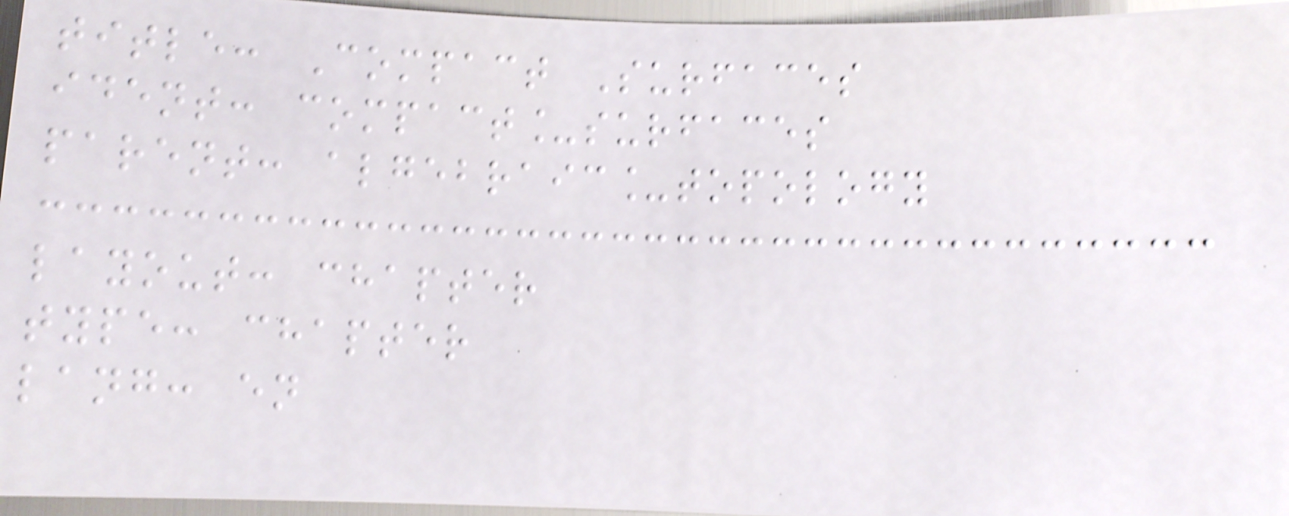title: Compact Surfaces
ident: compact_surfaces
parent: algebraic_topology
layout: chapter
type: chapter
lang: en
